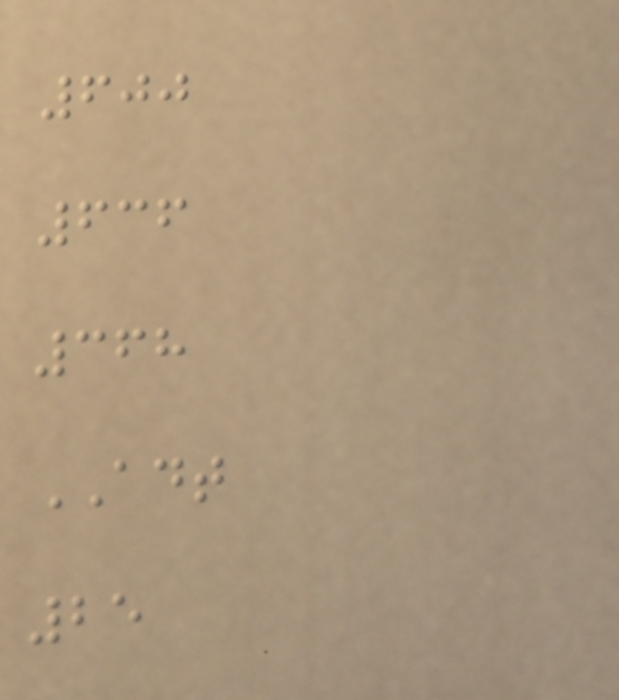600
636
368
ADT
25
